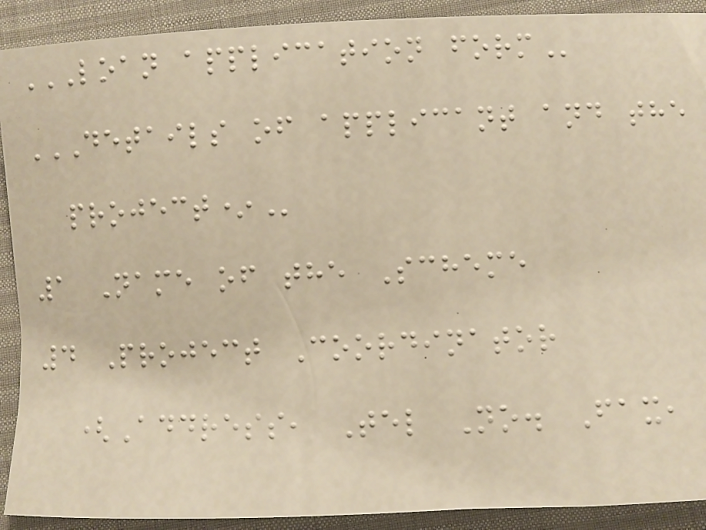LOAN APPLICATION FORM
DETAILS OF APPLICANT AND THE
PROJECT*
1 Name of the Scheme
4 Project Coordinator
(Address, Tel No. Fax,
